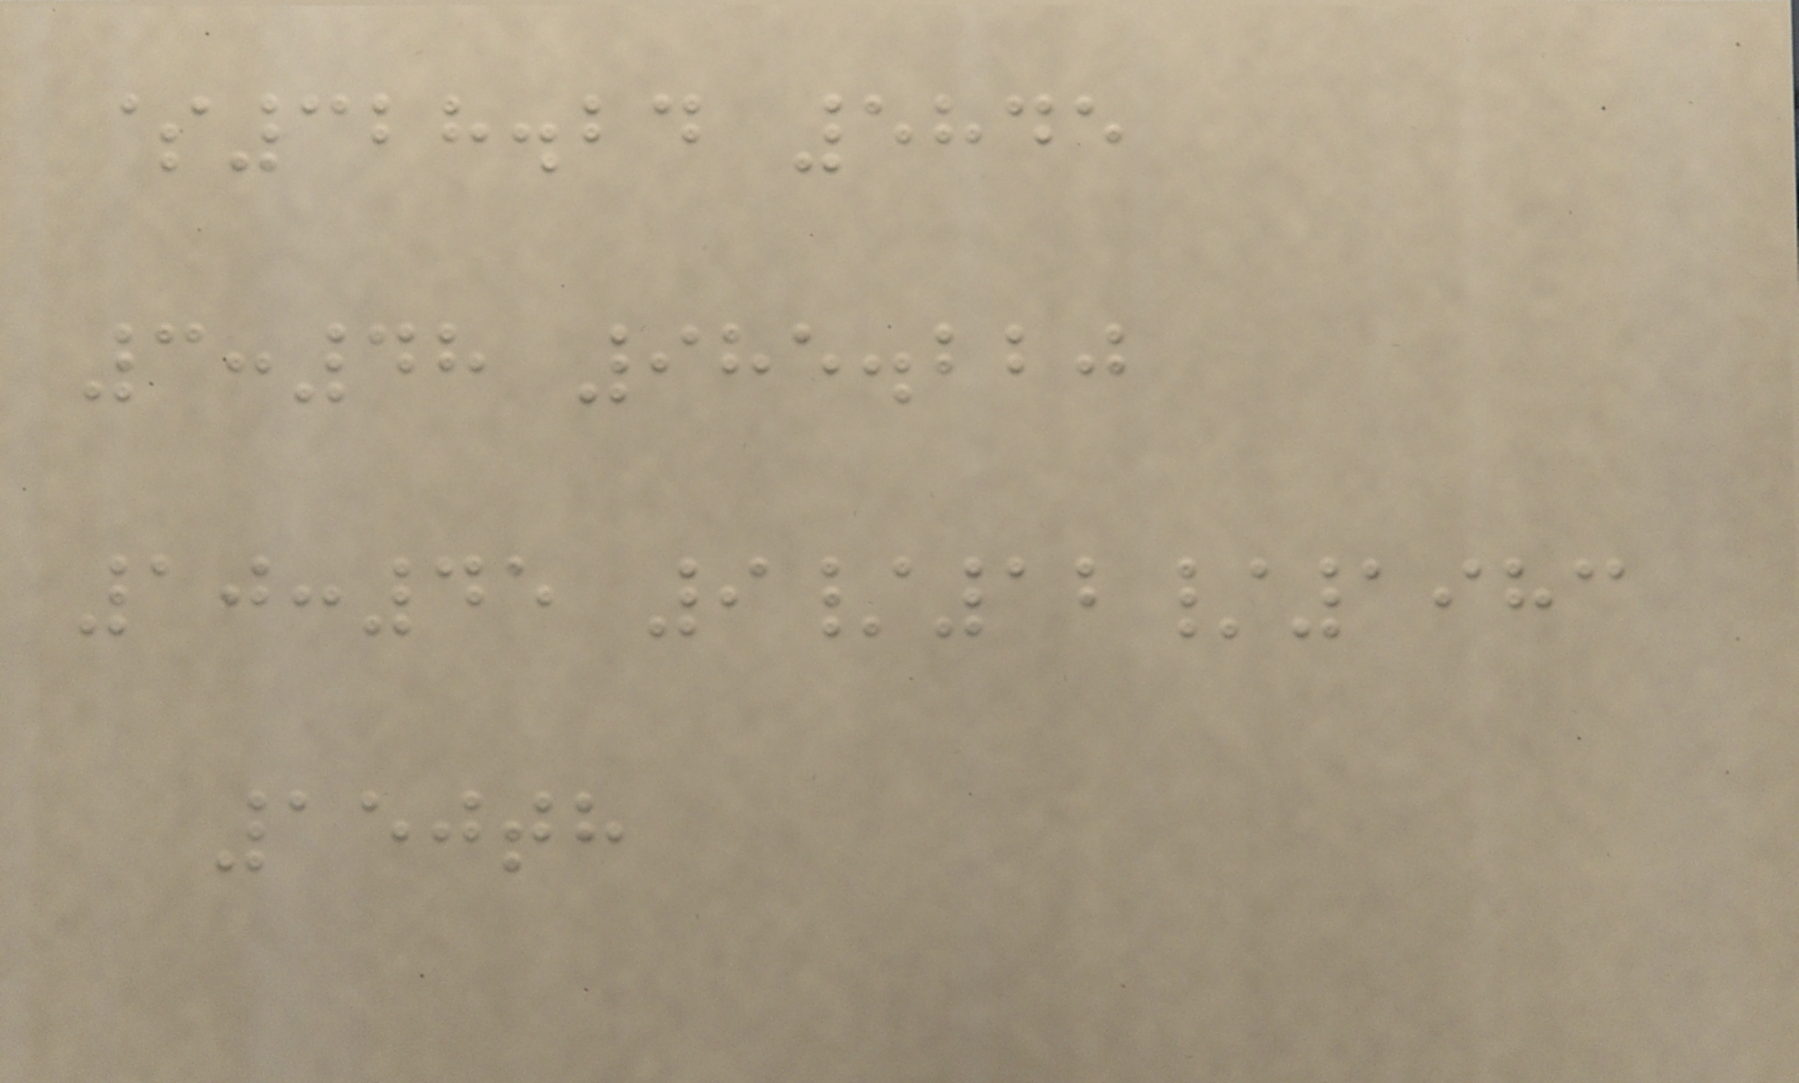$328.24 5845
3:48 985.220
10:45 9/12/1983
150th
